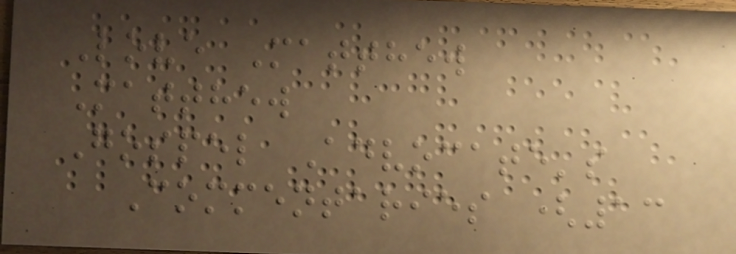Love Matthew
Matthew
Gospel Advocate's
Commentaries (13
